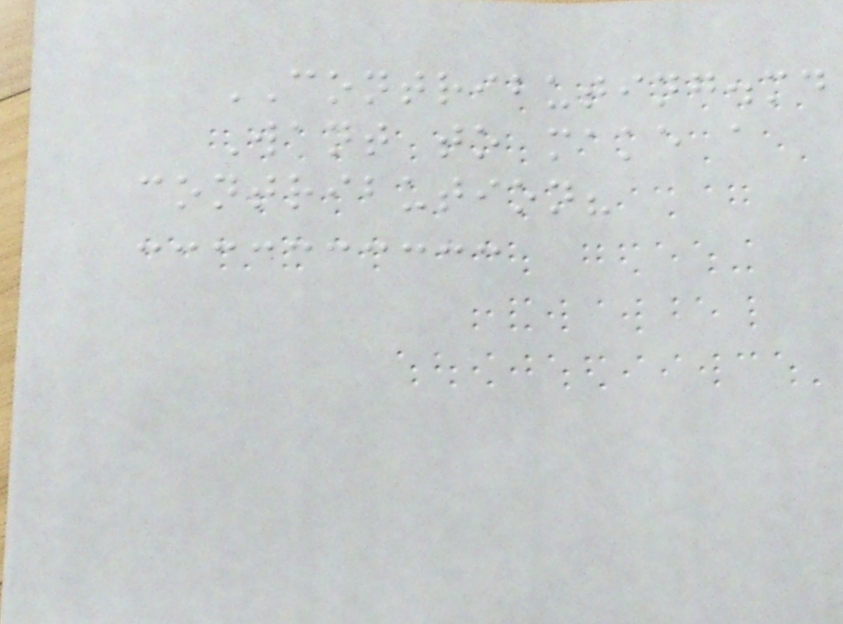CONTRIBUTING.md
Want to make a
contribution?
